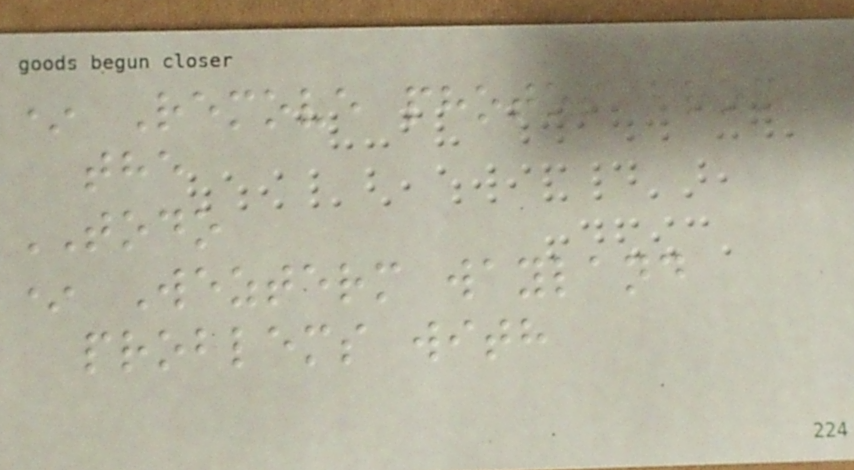* Remove photos from
the
TODO
* Wezterm wayland
problems with
